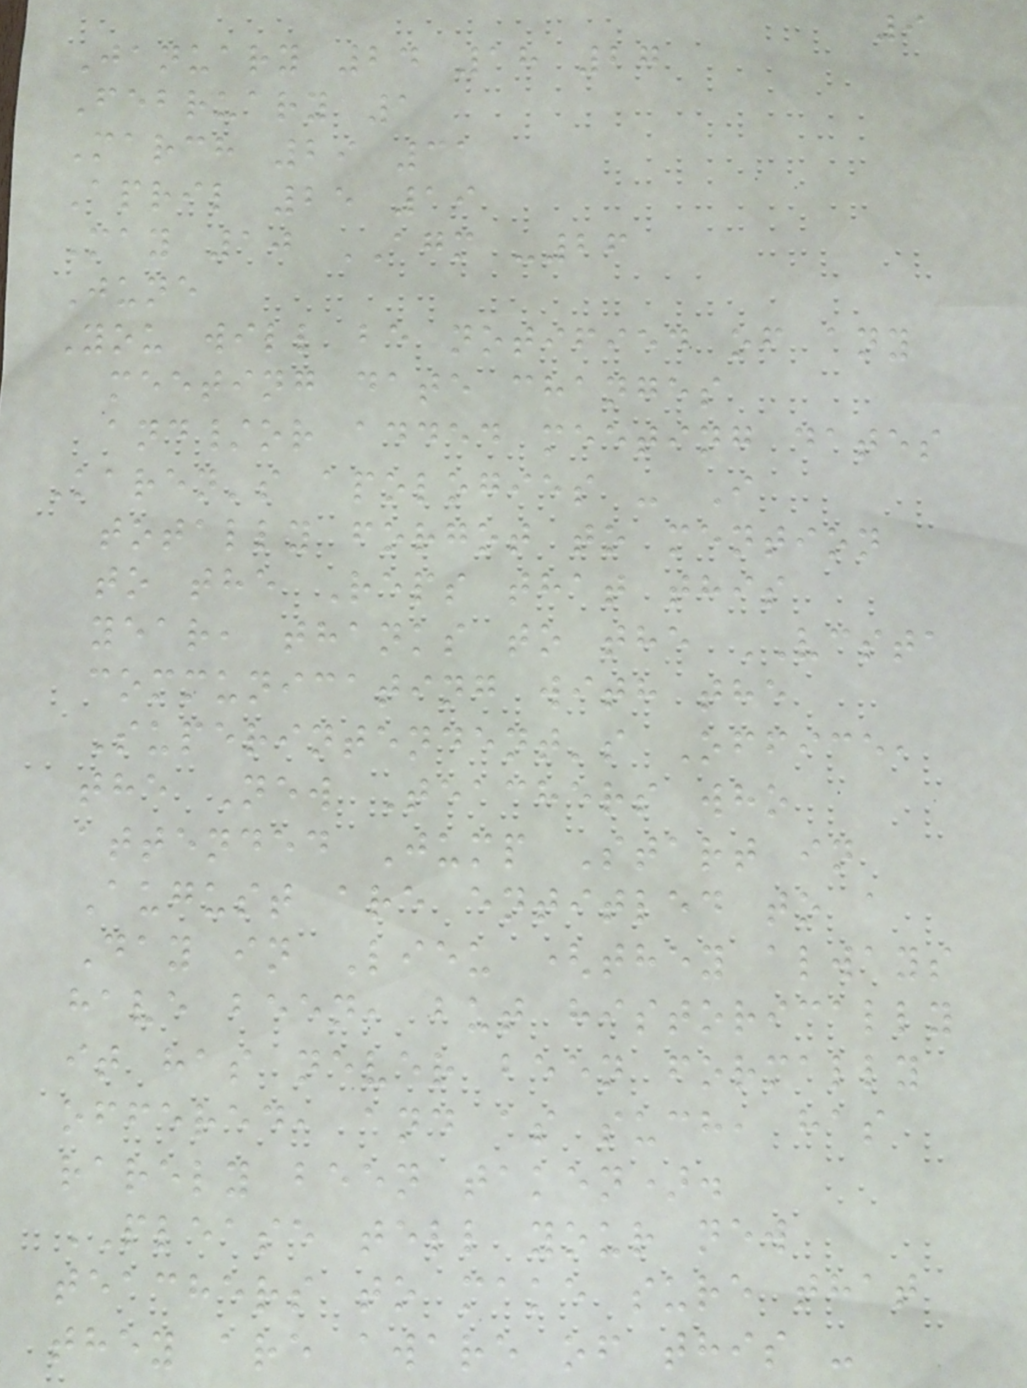9
January 24 18 27
February 1
March 29 31
April 25 19
May 10 AGM -26
June
You will be notified of any
meeting date changes
and/or added meeting dates
Karen's apologies - I
totally forgot to mention
to the Reps that this
year, thanks to the VCSTA
communicating with the
Superintendent's Office,
the New Teachers who
attended Jump Start in
August are entitled to a
Day in Lieu (they always
have been, but historically
it has never been formally
offered, and as such, has
rarely been taken).
PLEASE tell your new
teachers to make sure that
they are aware of this -
